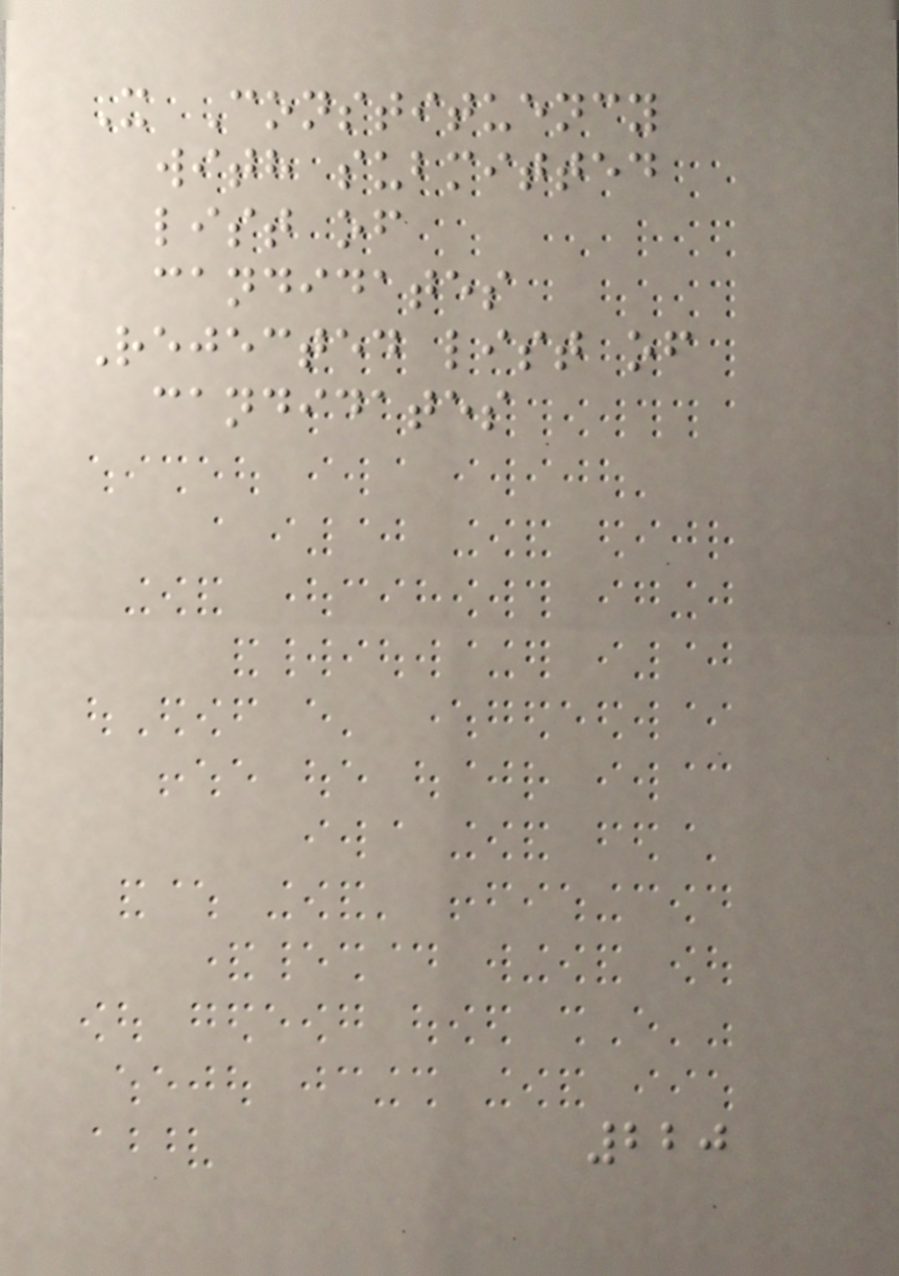X Constituency
with submitted
list of
candidates
Rejected list of
candidates
220
